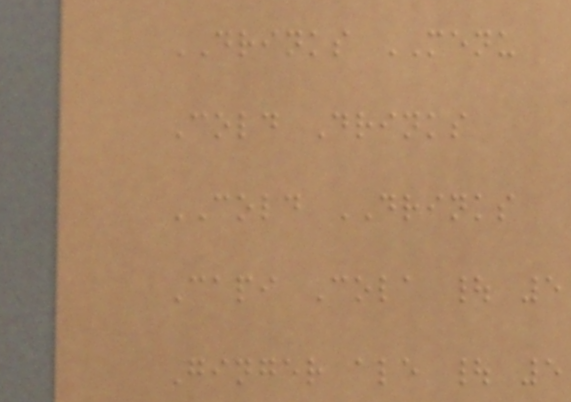DRINKS MENU
Cold Drinks
COLD DRINKS
Capi Cola | 5
Ginger ale | 5
